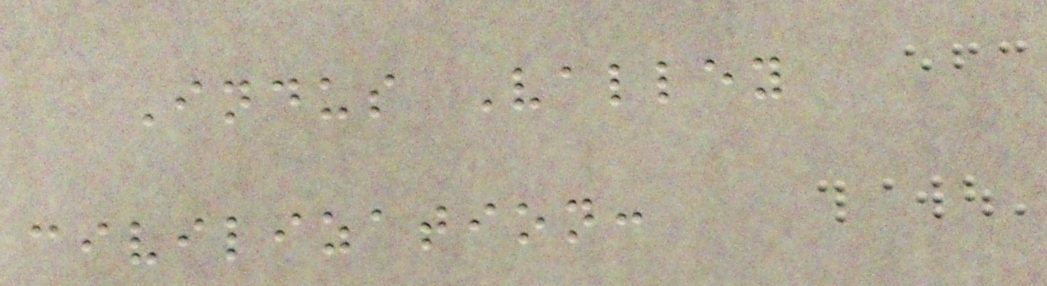Indus Valley
civilization:
